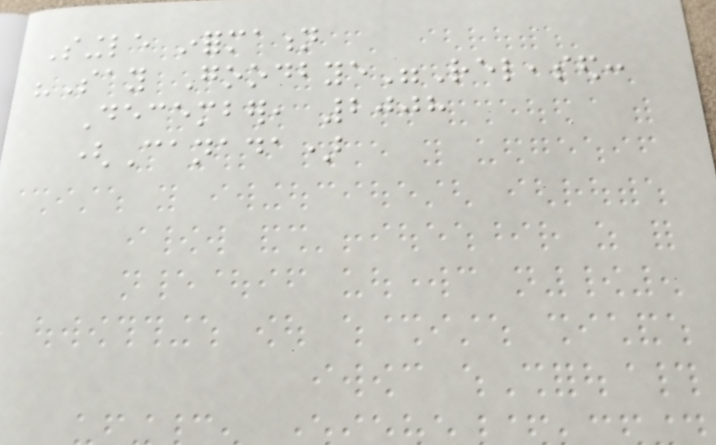Single information
"Say Goodbye"Released:
December, 2008
(Canada)
